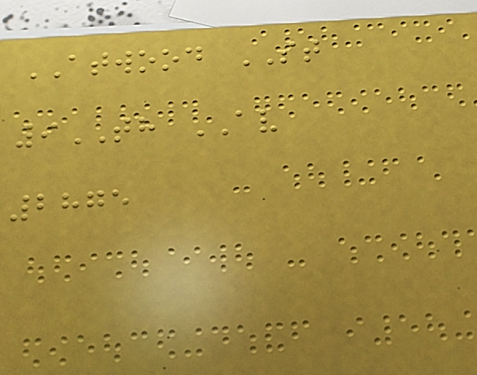ATWOOD ST
9TH AV
2875
